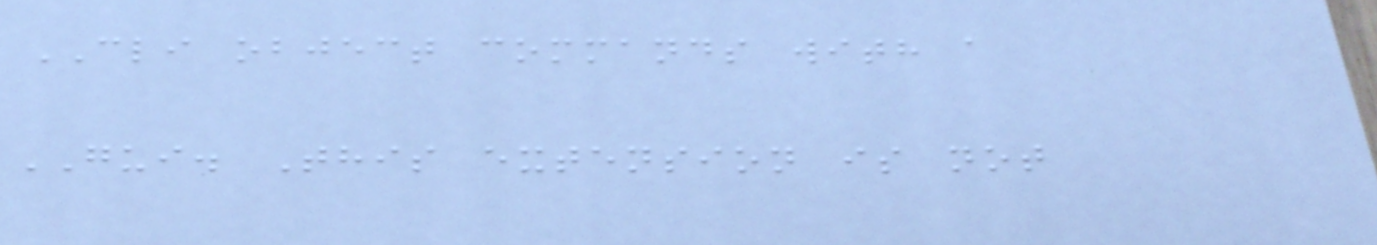CLI object commands with a
GUI. This extension is not
